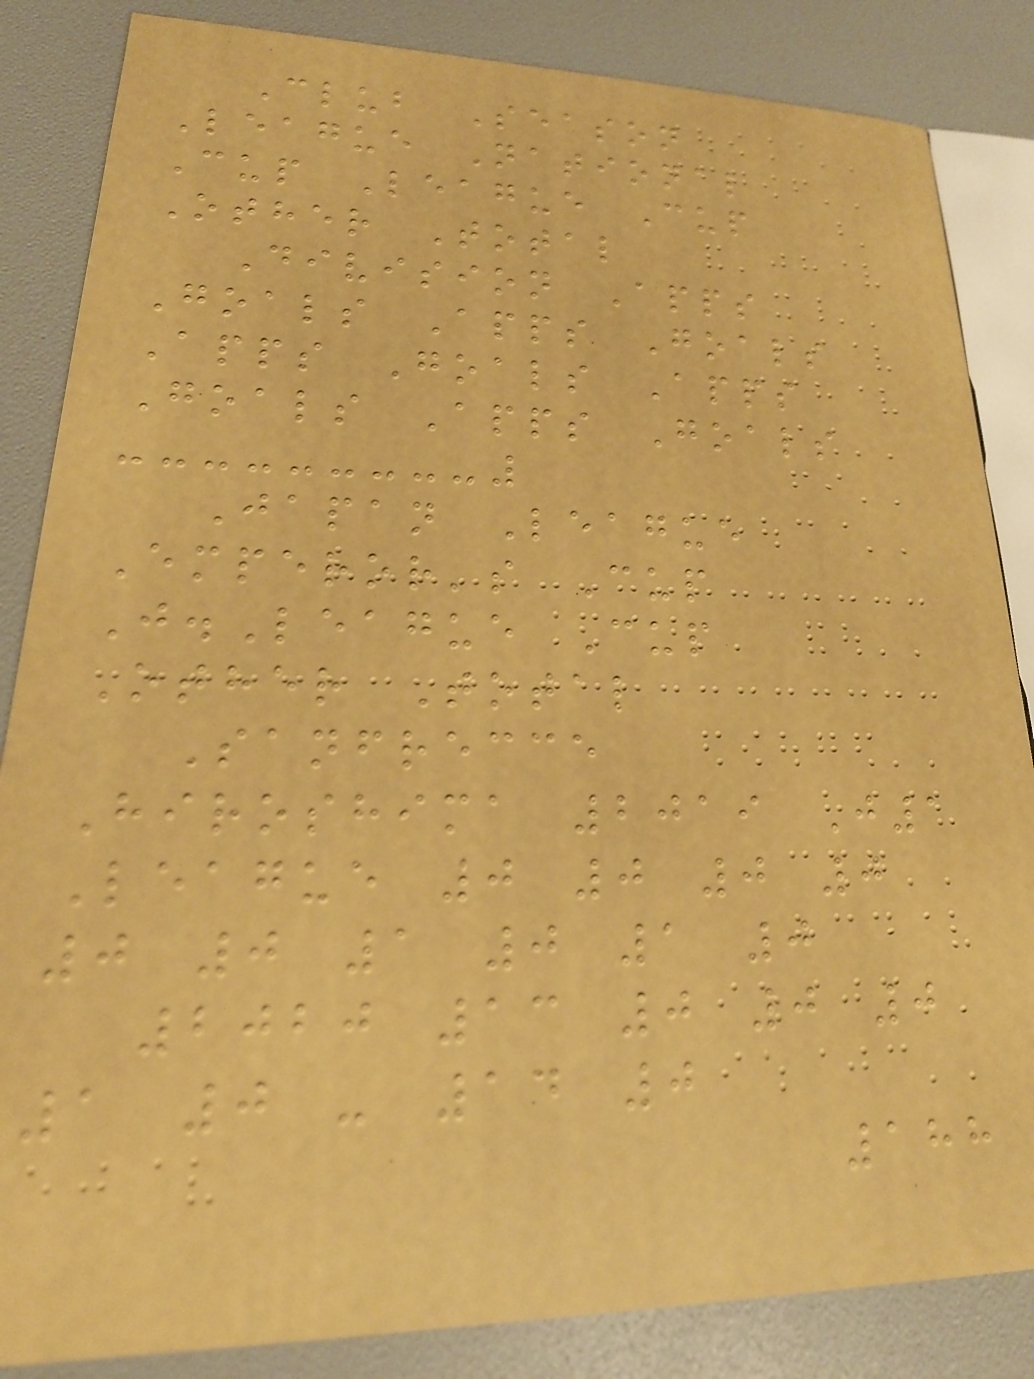Club Season
League National
Cup League Cup
Other Total
Division Apps
Goals Apps Goals
Apps Goals Apps
Goals Apps Goals
Japan League
Emperor's Cup
J.League Cup
Other Total
Sanfrecce
Hiroshima 2019 J1
League 0 0 0 0
0 0 1 0 1 0
2020 13 0 0 0
1 0 - 14 0
188
